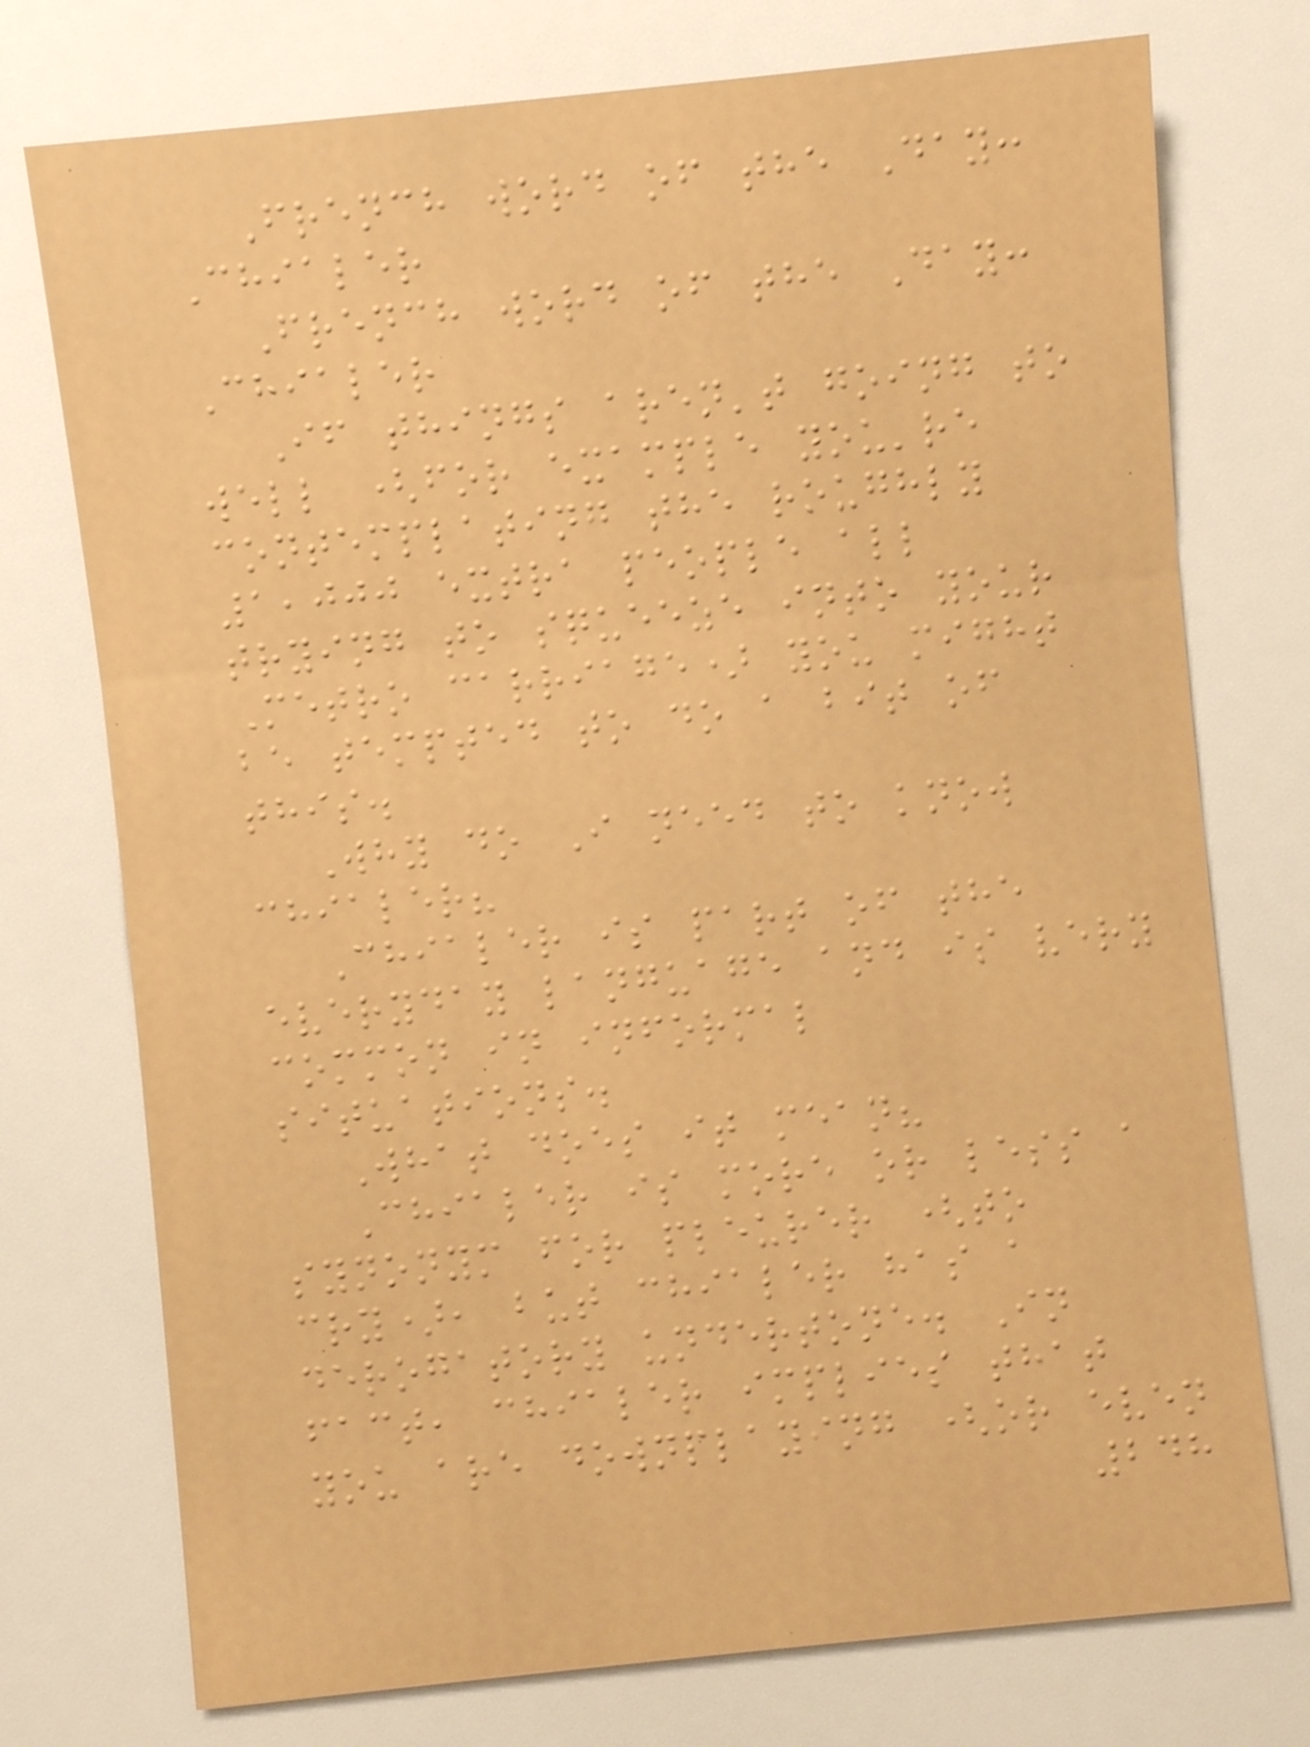French word of the Day:
Chialer
French word of the Day:
Chialer
If things aren't going to
well (for example you're
contemplating the roughly
1,000 extra people all
trying to squeeze into your
Metro carriage) you might
be tempted to do a bit of
this.
Why do I need to know
chialer?
Chialer is part of the
everyday language and is very
common in informal
situations.
What does it mean?
Chialer is more or less a
synonym for pleurer (to
cry), but chialer has a
derogatory undertone. In
fact, chialer implies that
you are downplaying (or even
248
